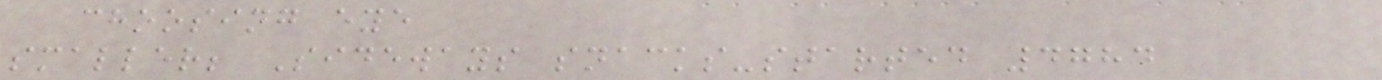choosing eye
smaller; Sideways snacks-started 4784
